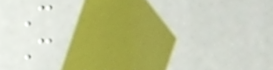C
C
